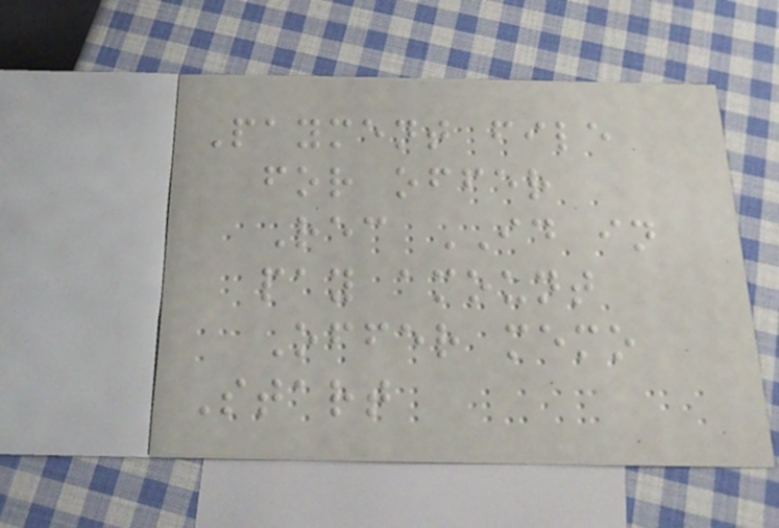Payment file
for offer
Rec ID in
pay amount
Offer memo
Start
